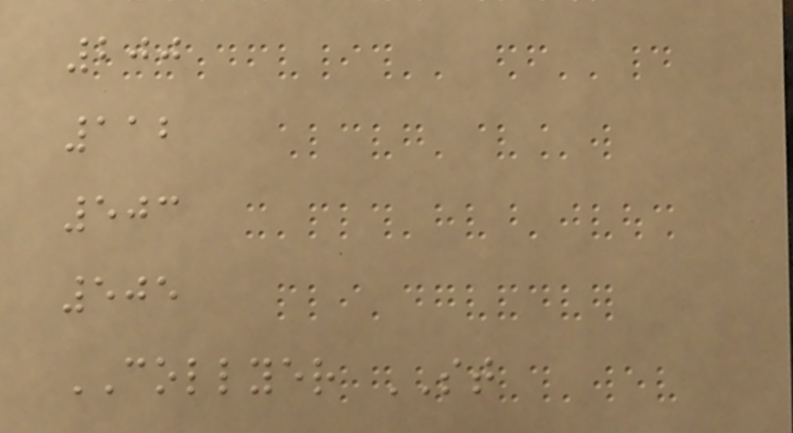200
112
503
505
COLLYER ST
